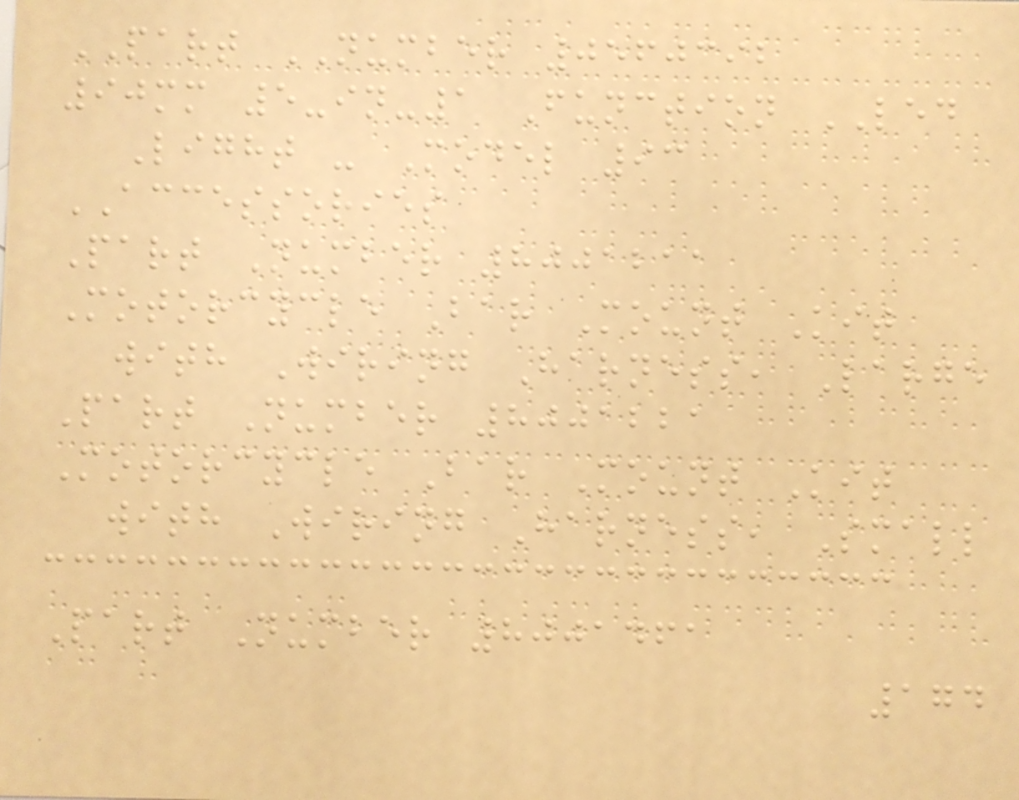PART NUMBER 0560392
90mm 5-in-1 Function LED
Light - Model 93
ACCESSORIES
Part Number 8001211
Motorcycle Bar Mount Kit
with Wiring Harness, Large
Part Number 8001221
Motorcycle Bar Mount Kit
with Wiring Harness, Small
Part Number 8001461
174
